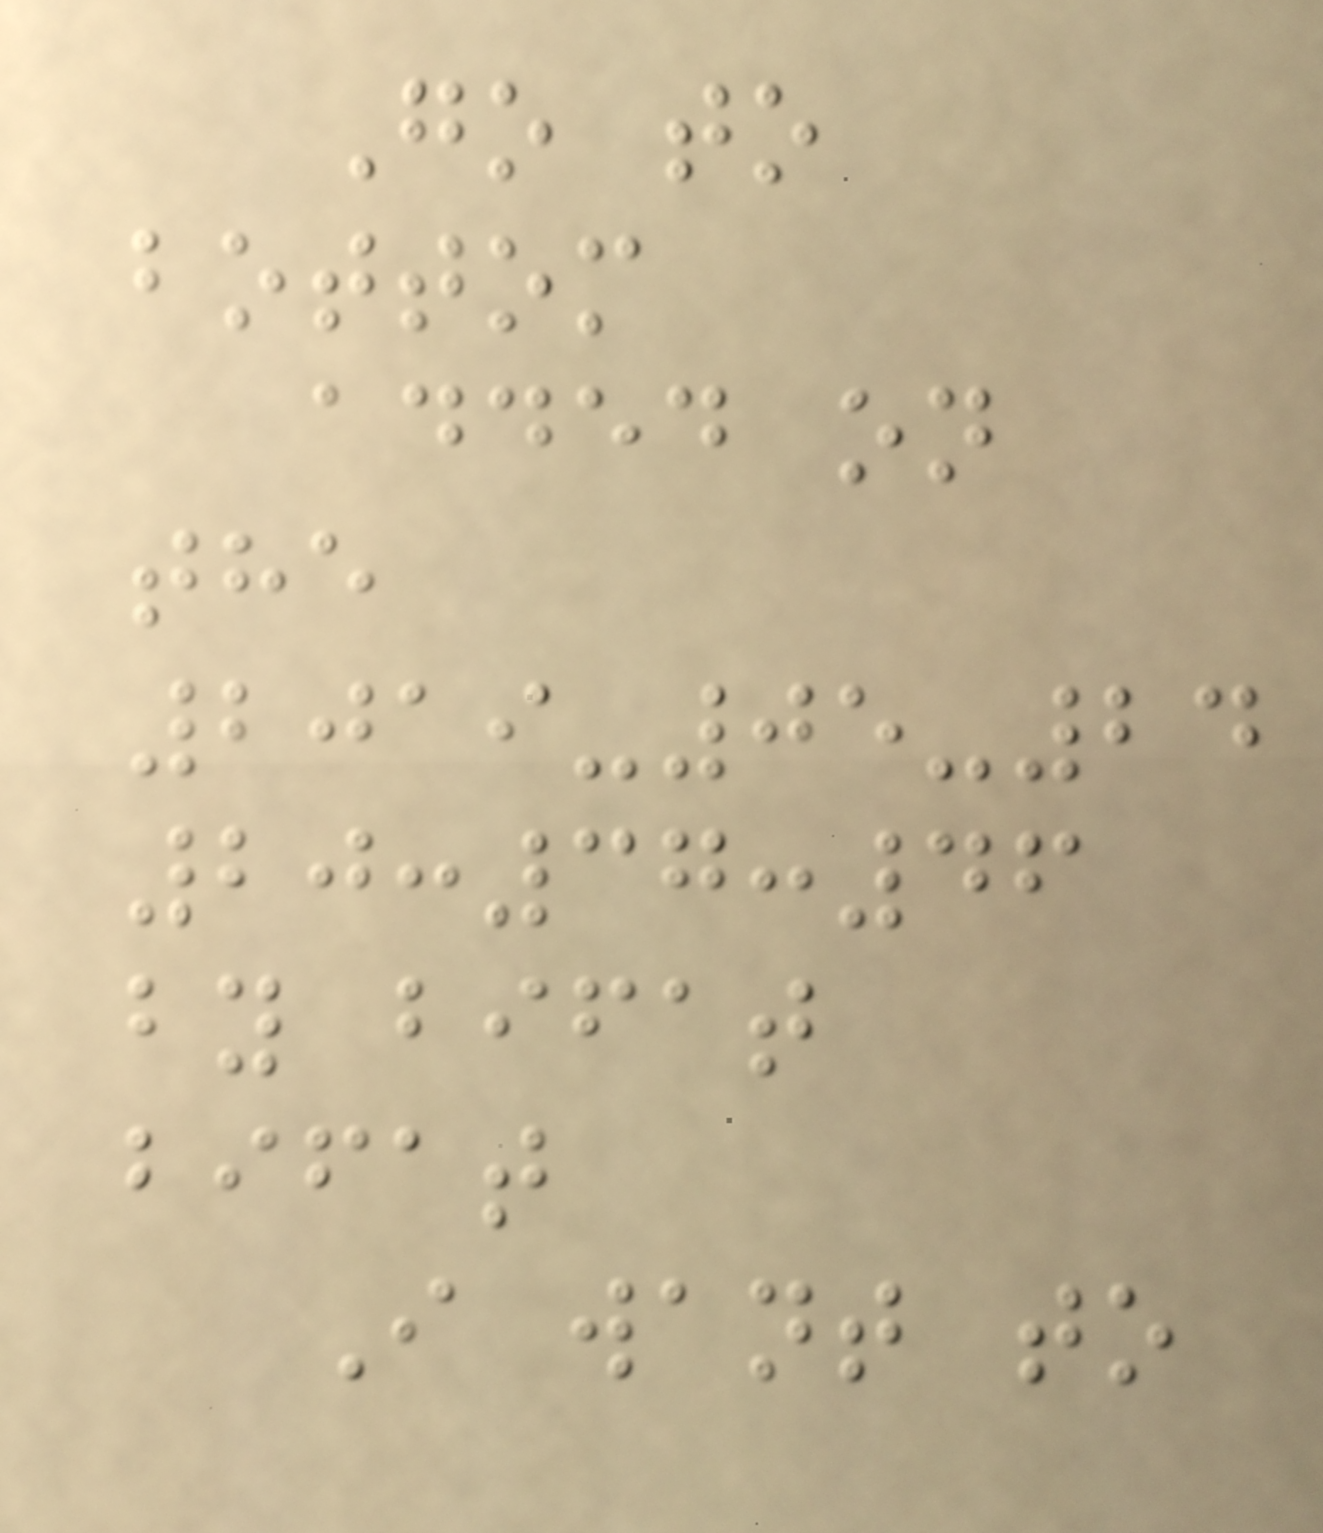Go to
bottom
added on
the
2019-05-24
20:37:46
by bifat
bifat
I want to
